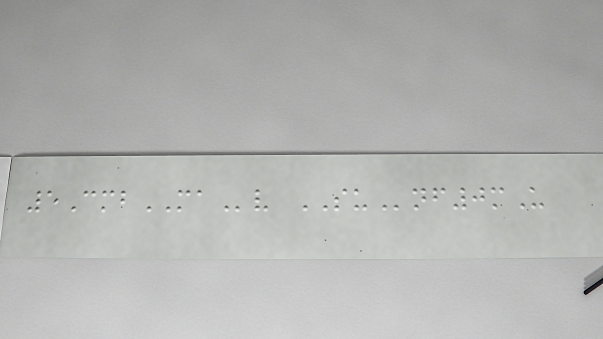5CmbMAv SUnf0mU
